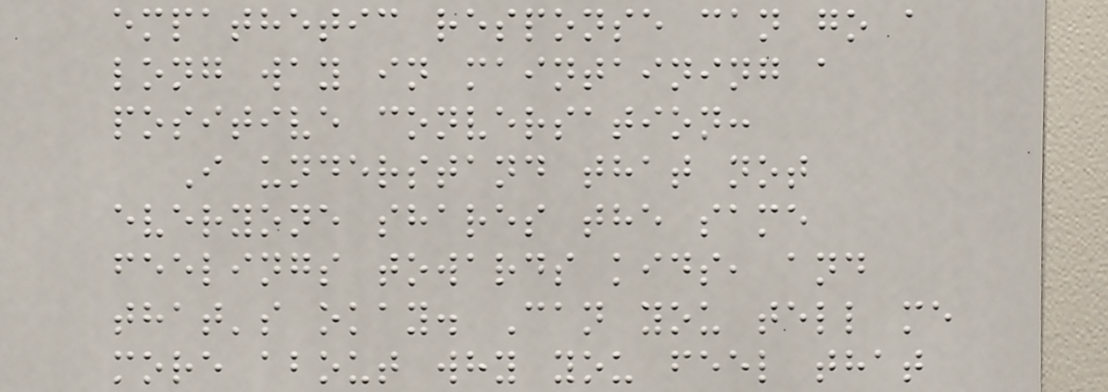empathetic response can go a
long way in maintaining a
positive conversation:
I understand that not
everyone shares the same
feelings towards kids, and
that's okay. Can you tell me
more about why you feel that
